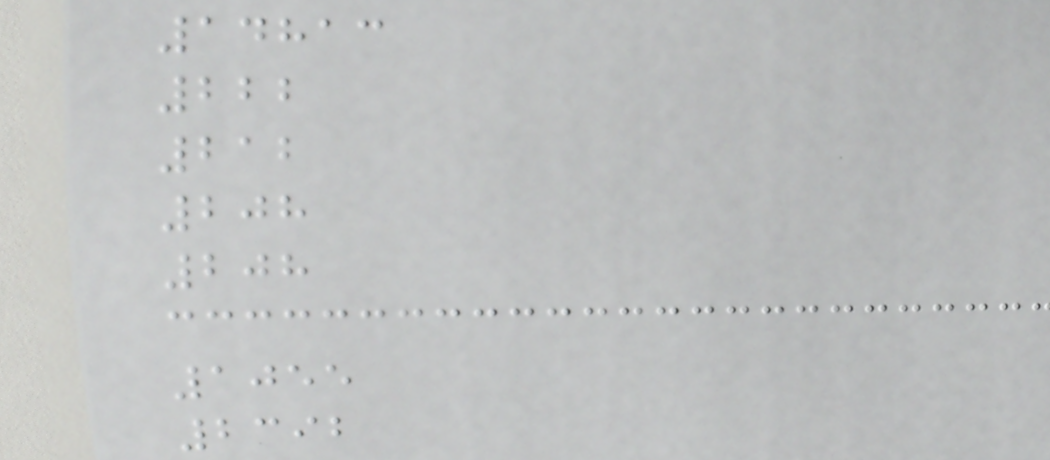14813
222
212
208
208
1055
2392
